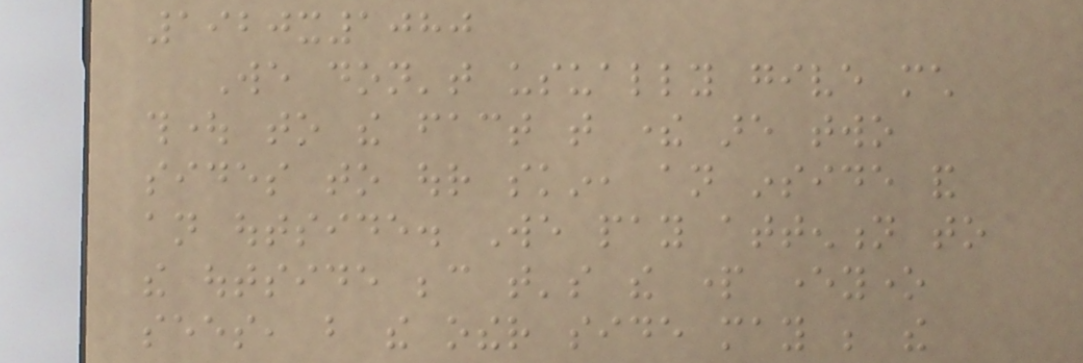1920x1080
We don't usually give much
thought to the fact that there are two
sides to our skin, an inside and
an outside. We pay attention to
the outside because that's the part everyone
sees, but the other side may be the
